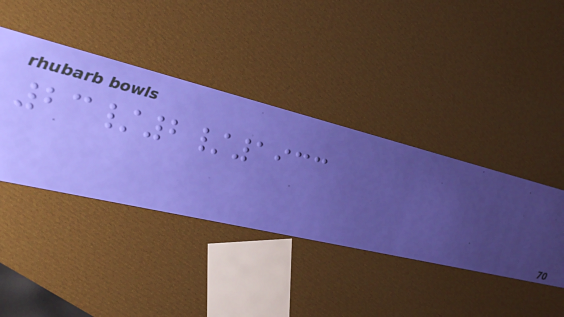23/2/1933
